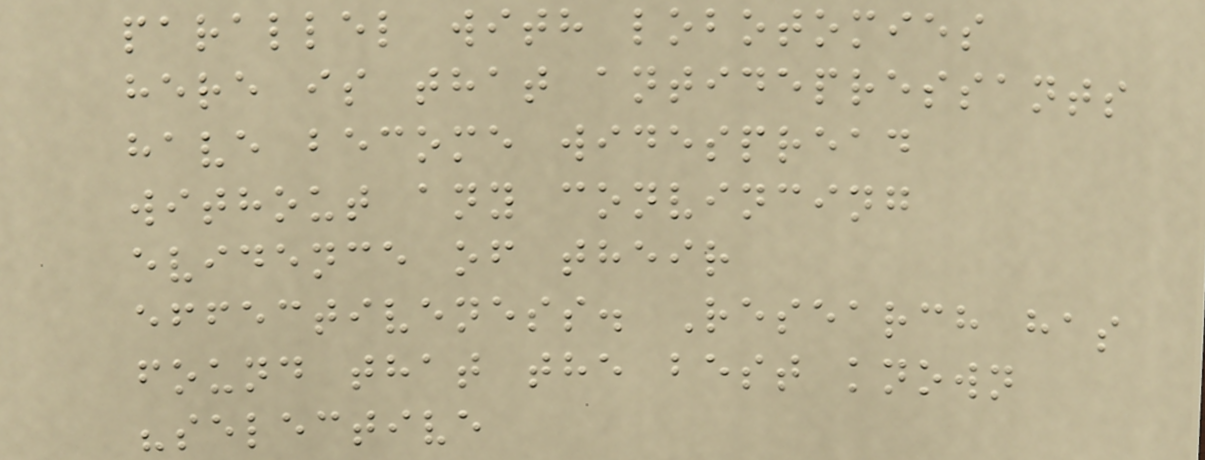parallel with lobotomies
here is that antidepressants
have become widespread
without any convincing
evidence of their
effectiveness. Research has
found that the best known
"selective
